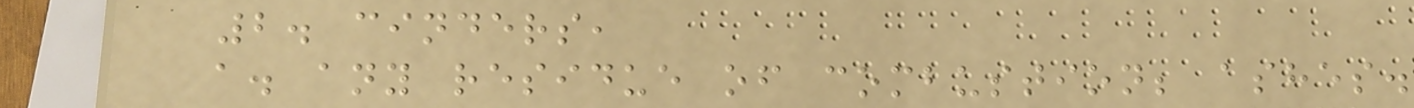2. cinders,
a. any residue of combustion; ashes.
